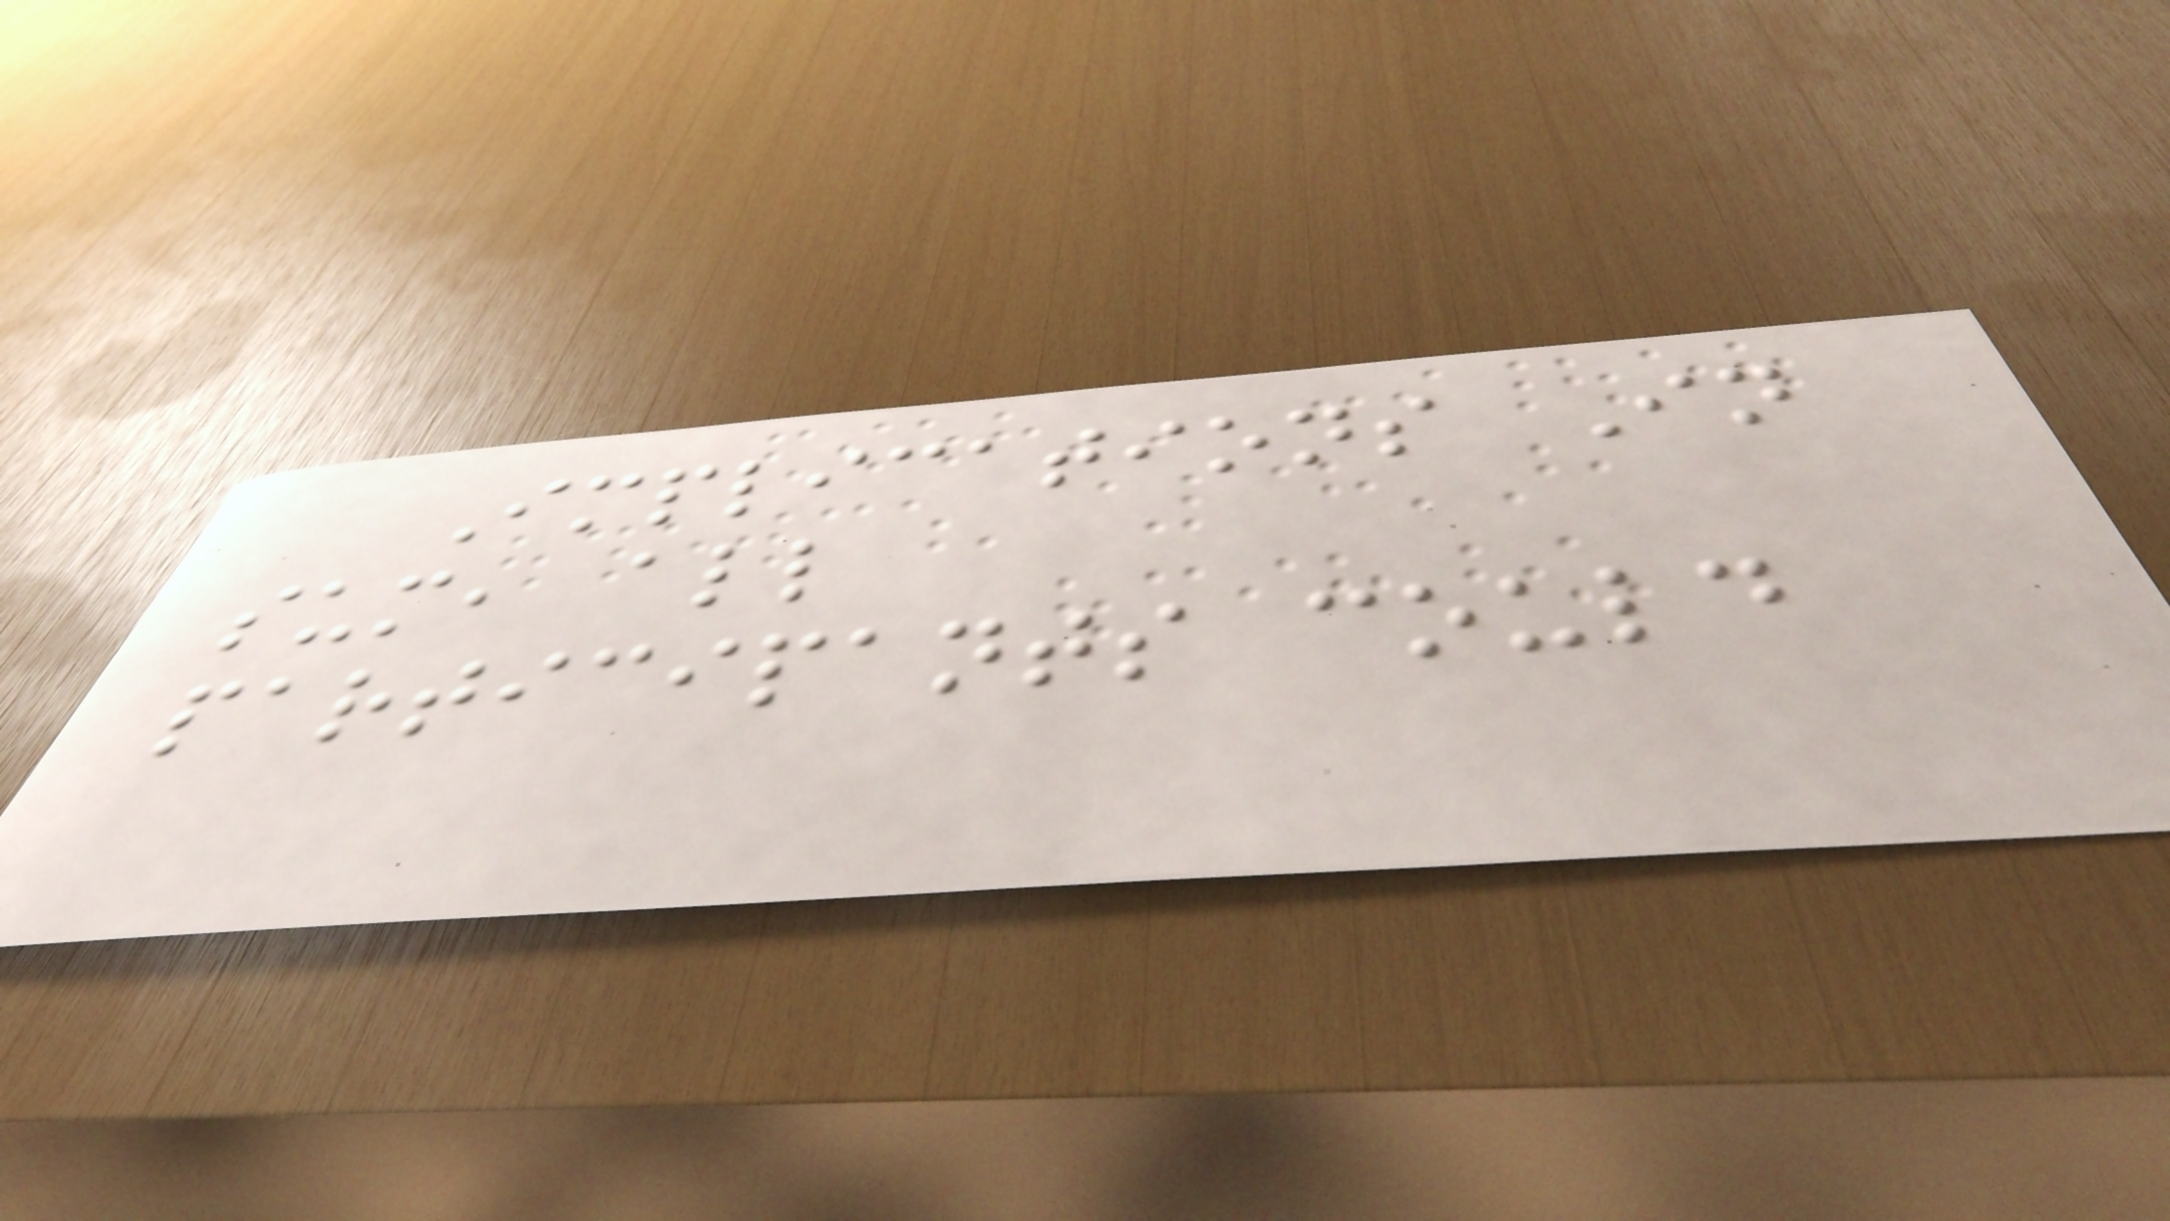Implications In
sum, all
participants could
